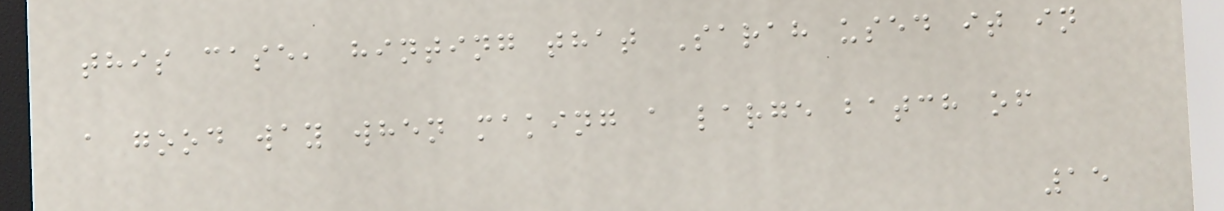this case, hinting that Sarah used it in
a good way when making a large batch of
15
